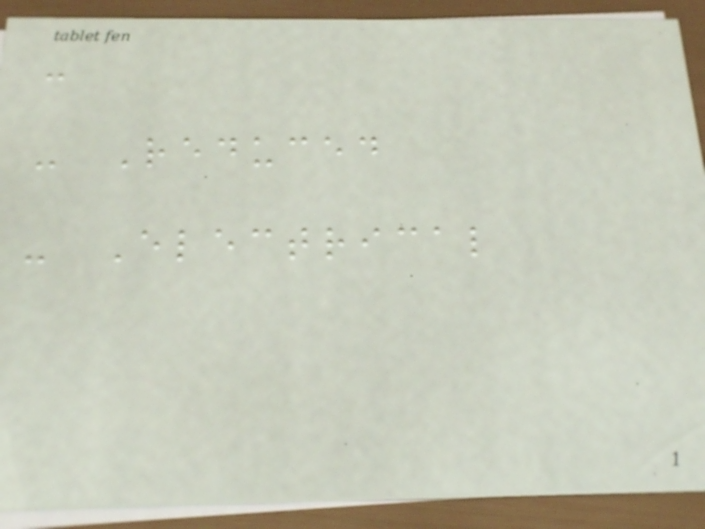-
- Reduced
- Electrical
